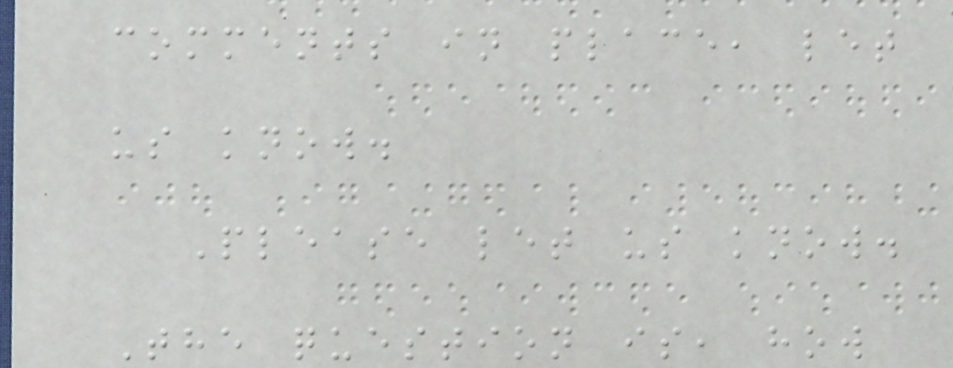comments in place, let
us know.
Please let us know.
The question is, how
